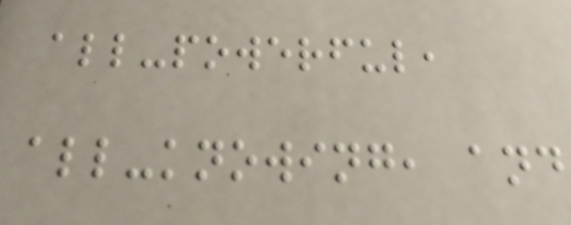all-powerful,
all-knowing, and
